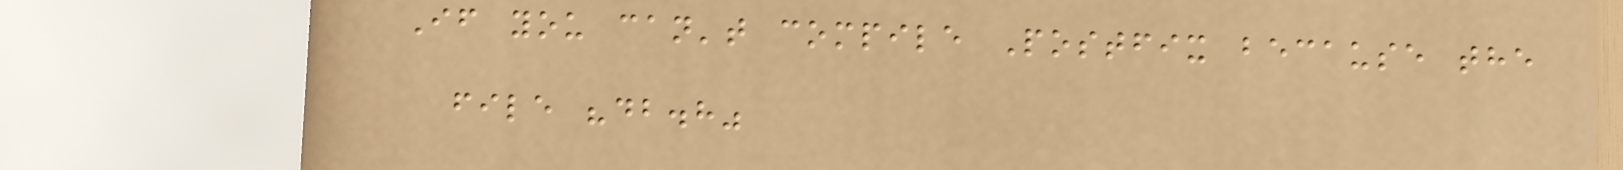If you can't compile Postfix because the
file "db.h"
